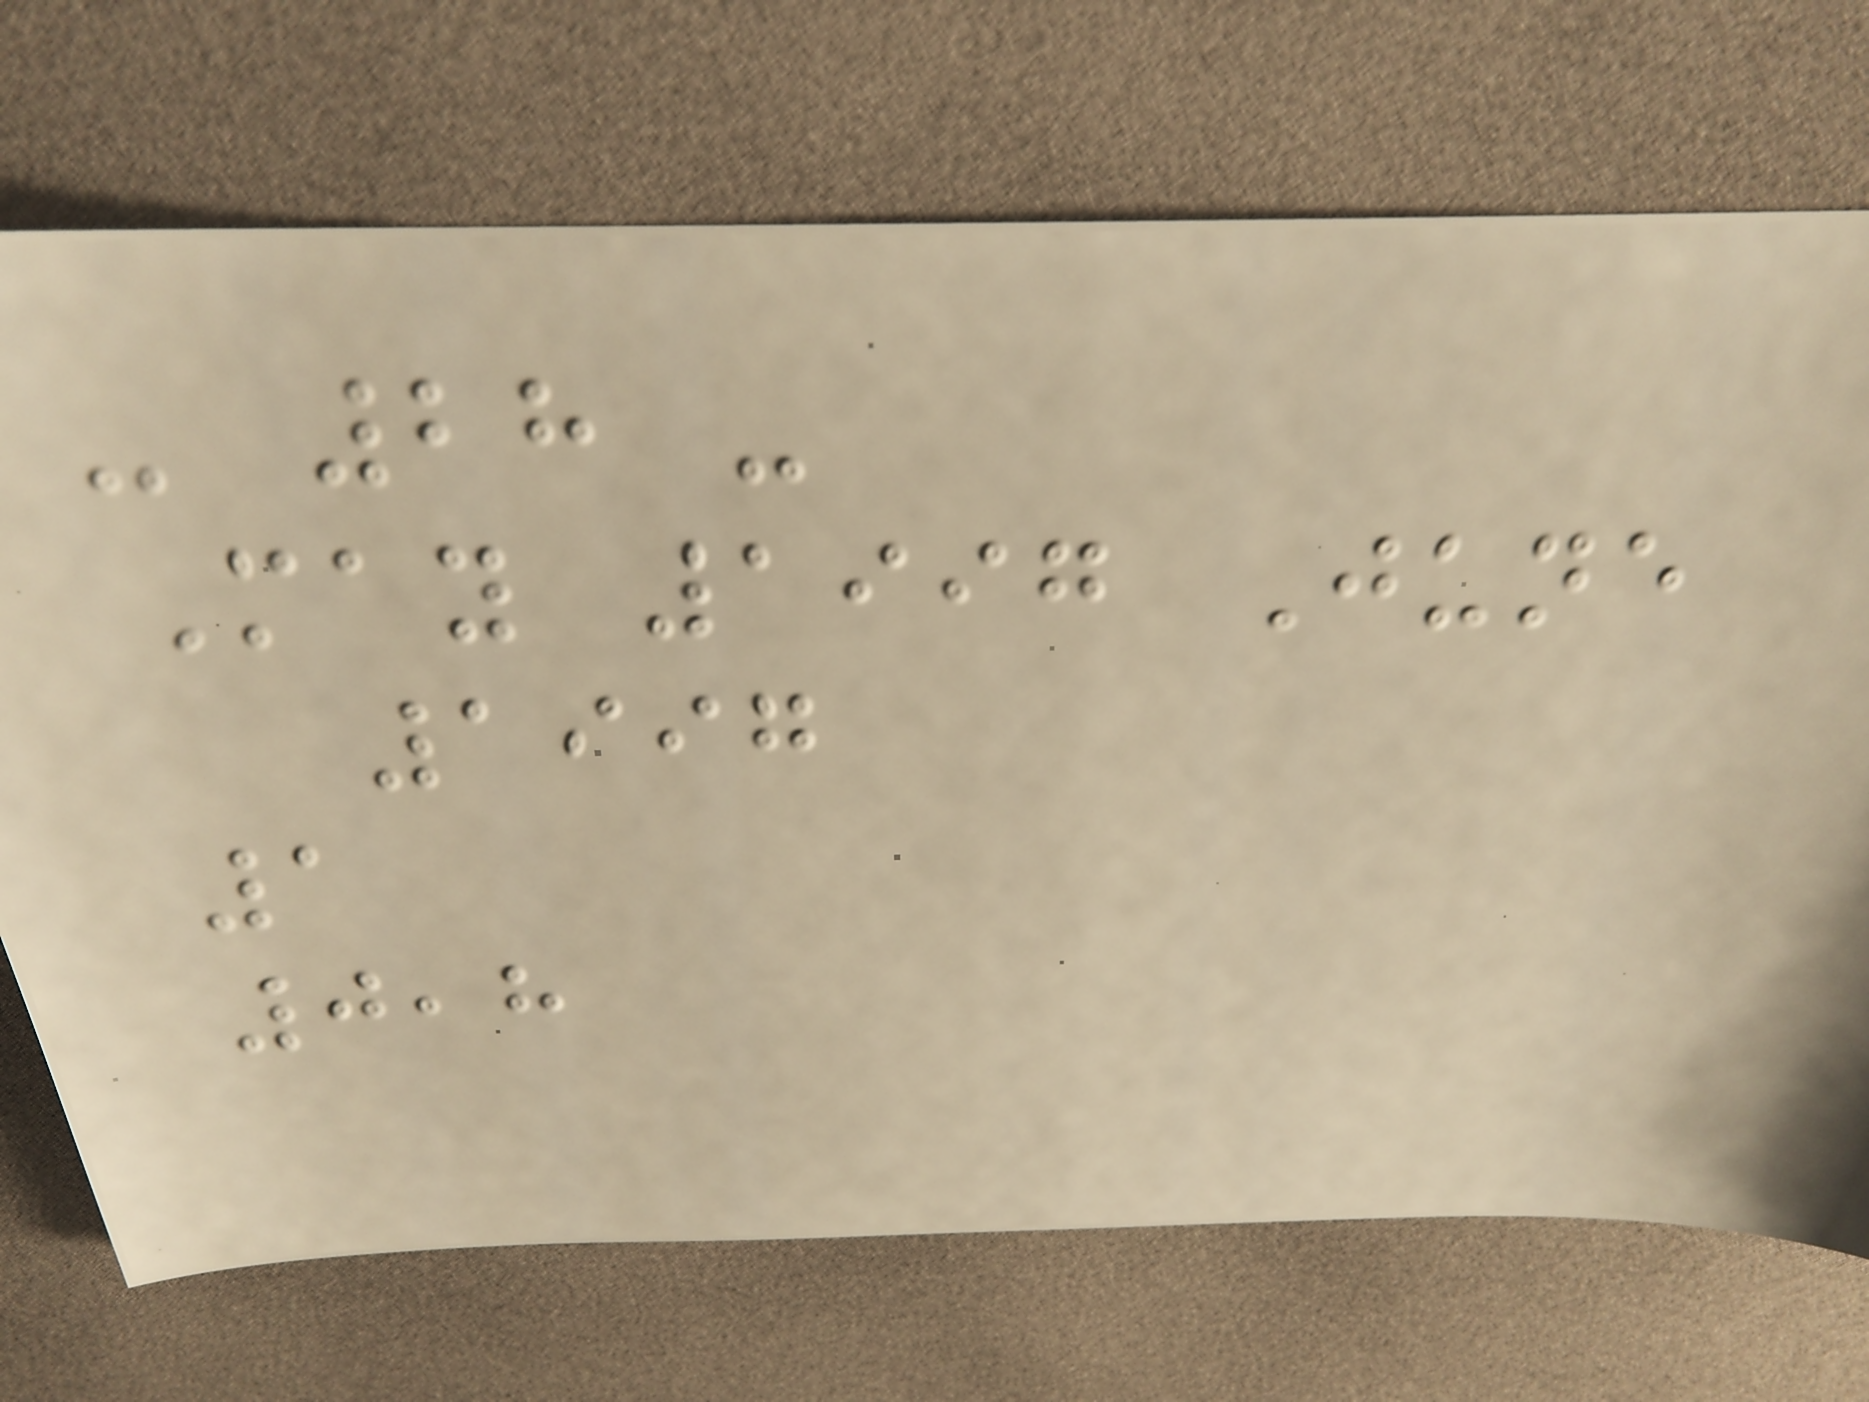- 28 -
May 1997 June
1997
1
0,8
